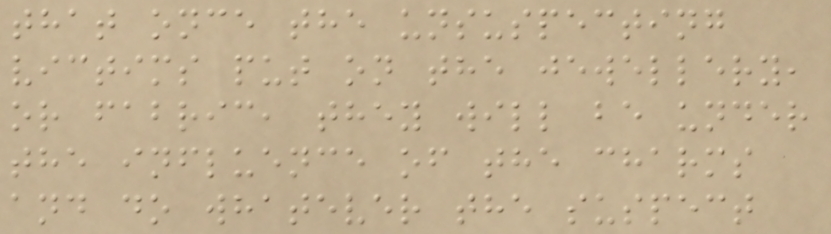that once the unsuspecting
victims put on the jewellery,
or fabric, they will be under
the influence of the charms
and do whatever the suspect
